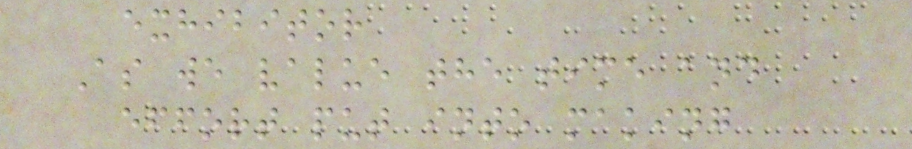exhibitor
As we value the time and
effort put into making
